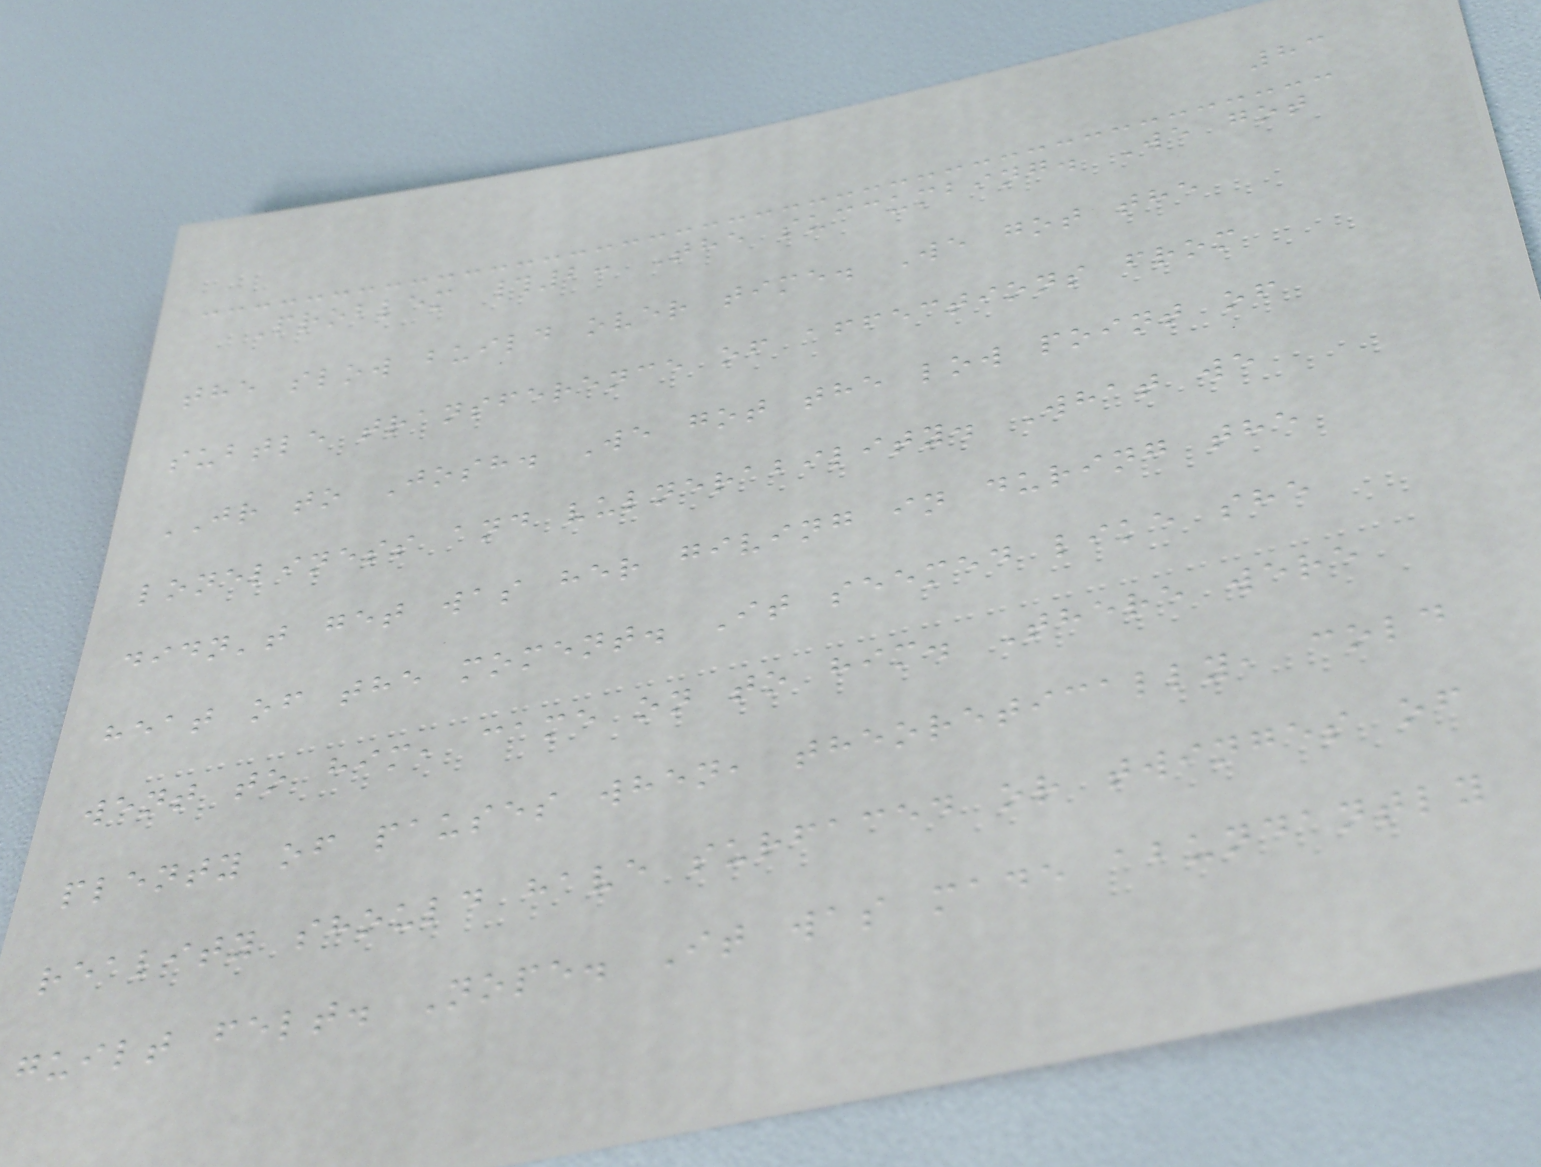83
Problem #2: The succumbing. We got
the slow build over time. We got the
subtle transference of affections from
JR to Josh. We got the low point of
loneliness and vulnerability. What we
didn't get was her giving in during the
heat of the moment. It seemed like she
went to him, came on to him. There were
plenty of pauses when, theoretically, cold
reality should have surfaced or twinges of
guilt felt. Nope. It was made abundantly
